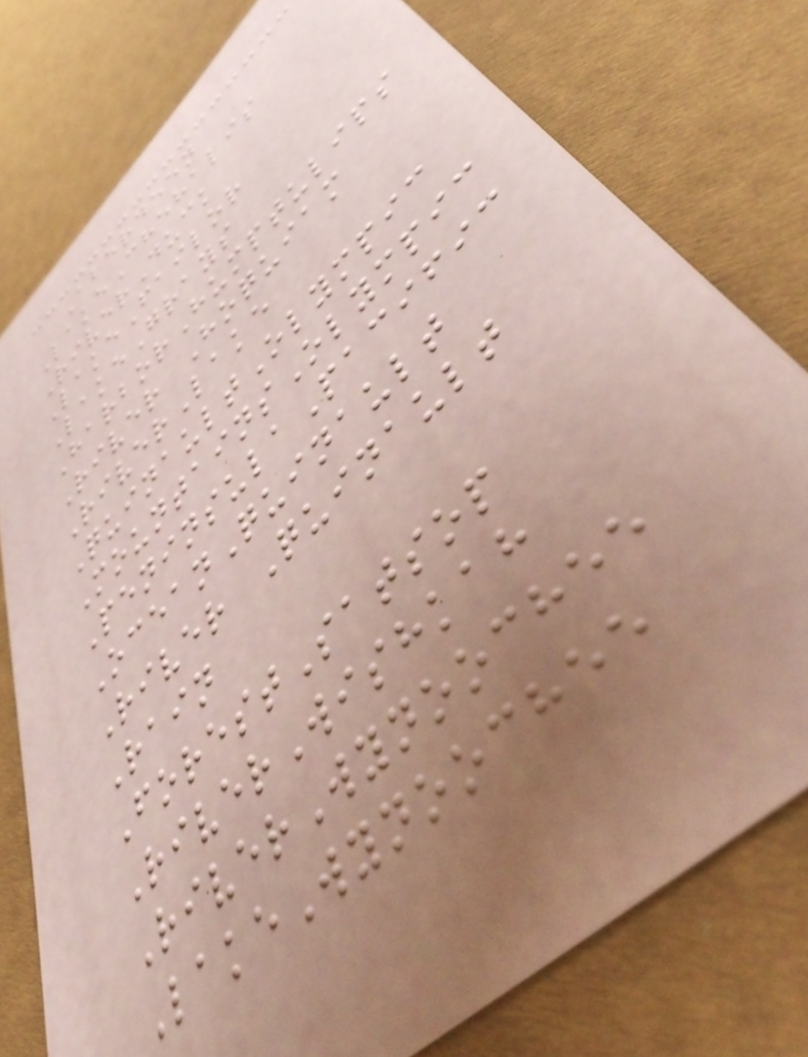Aberdeen
LakeChehalis
RiverDuck
LakeFailor
LakeGrays
HarborHumptulips
River Hoquiam
RiverLake
QuinaultOlympic
MountainsOlympic
PeninsulaPacific
OceanQuinault
River Quinault
Rain
ForestSatsop
RiverWishkah
RiverWynoochee
LakeWynoochee
